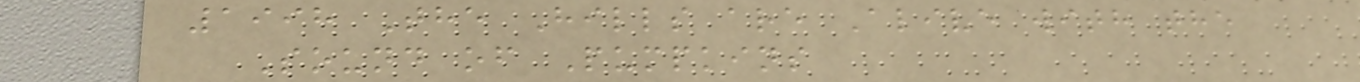1998 The Hills are Alive with the
Sound of Pumpkins
